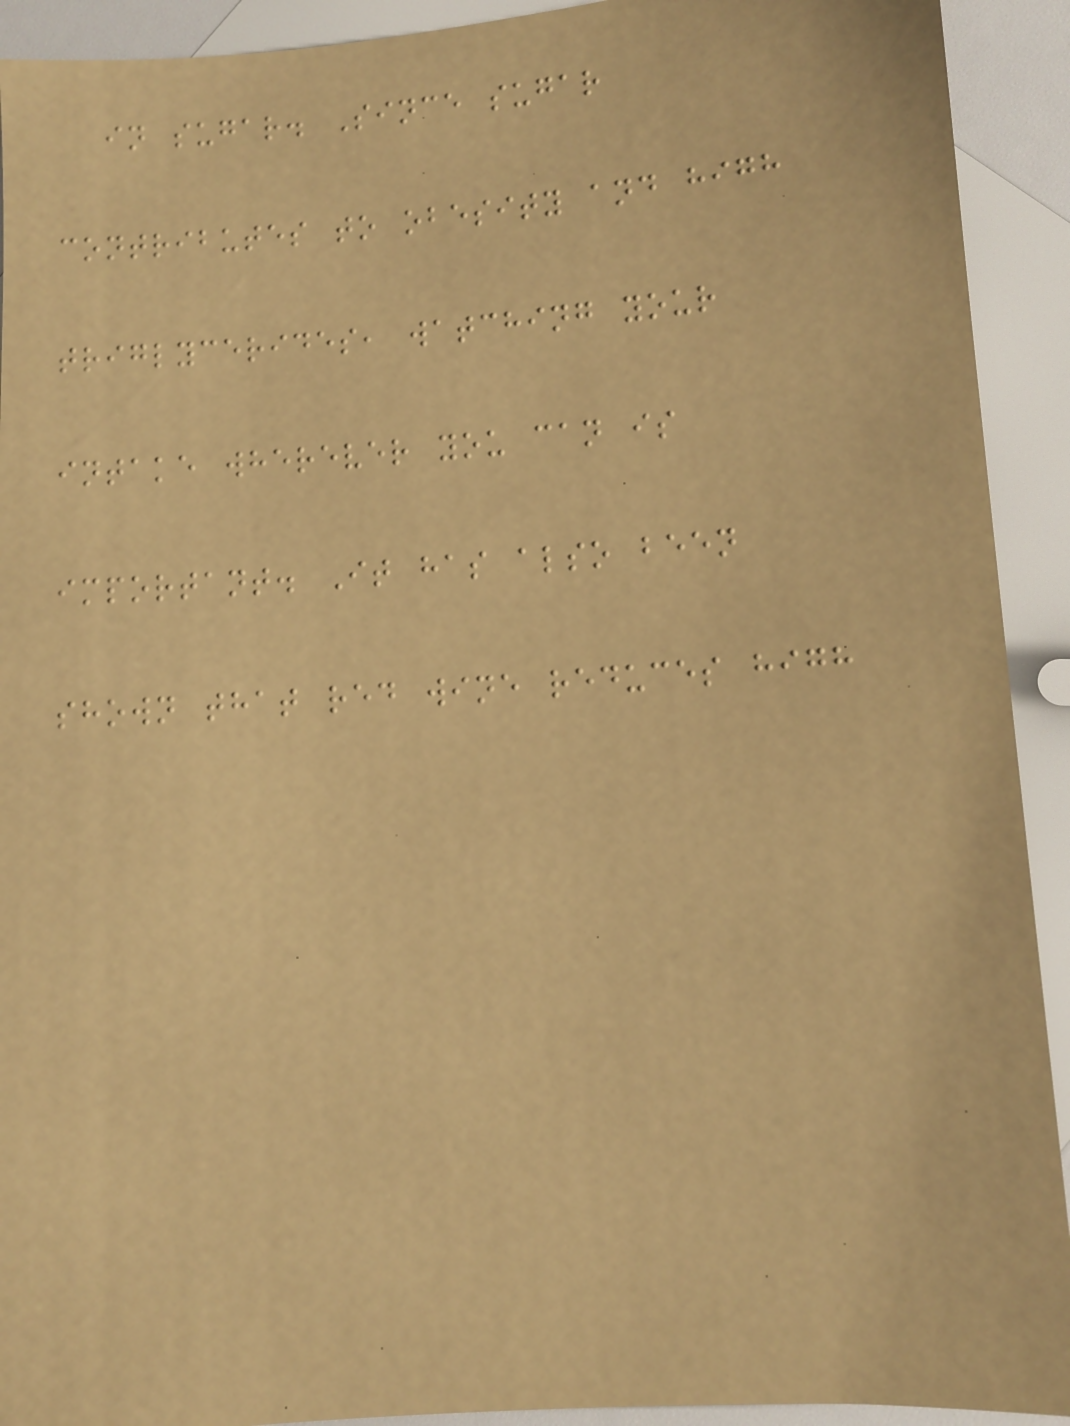in sugar. Since sugar
contributes to obesity and high
triglycerides, watching your
intake wherever you can is
important. It has also been
shown that red wine reduces high
